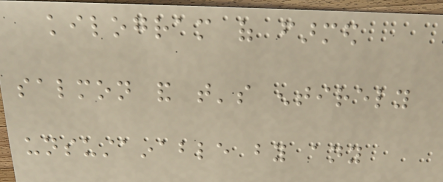kilogram of farmed
salmon and that's entirely
unsustainable by any
